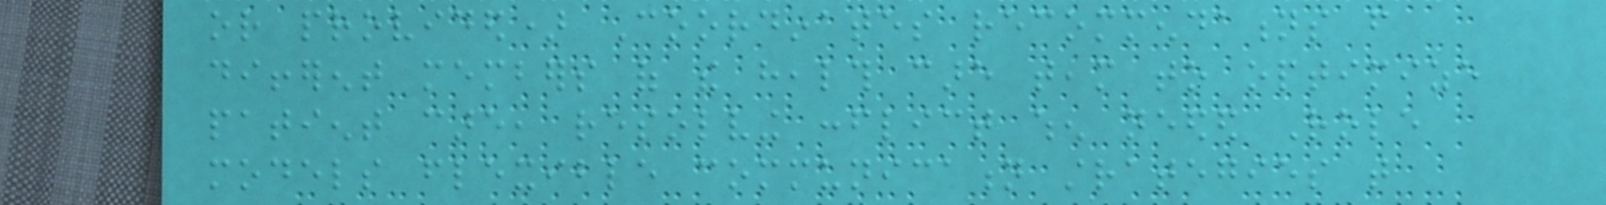or provided) Coordinates recommendations from
different members of the health care team to optimize
patient care, resolving conflict when needed Role
models flexible communication strategies that
